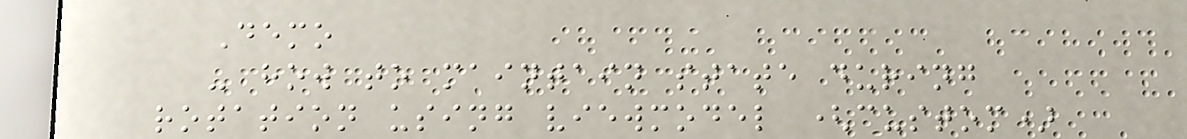Demo
- how to maintain state during
rotation using viewmodel (custom)
